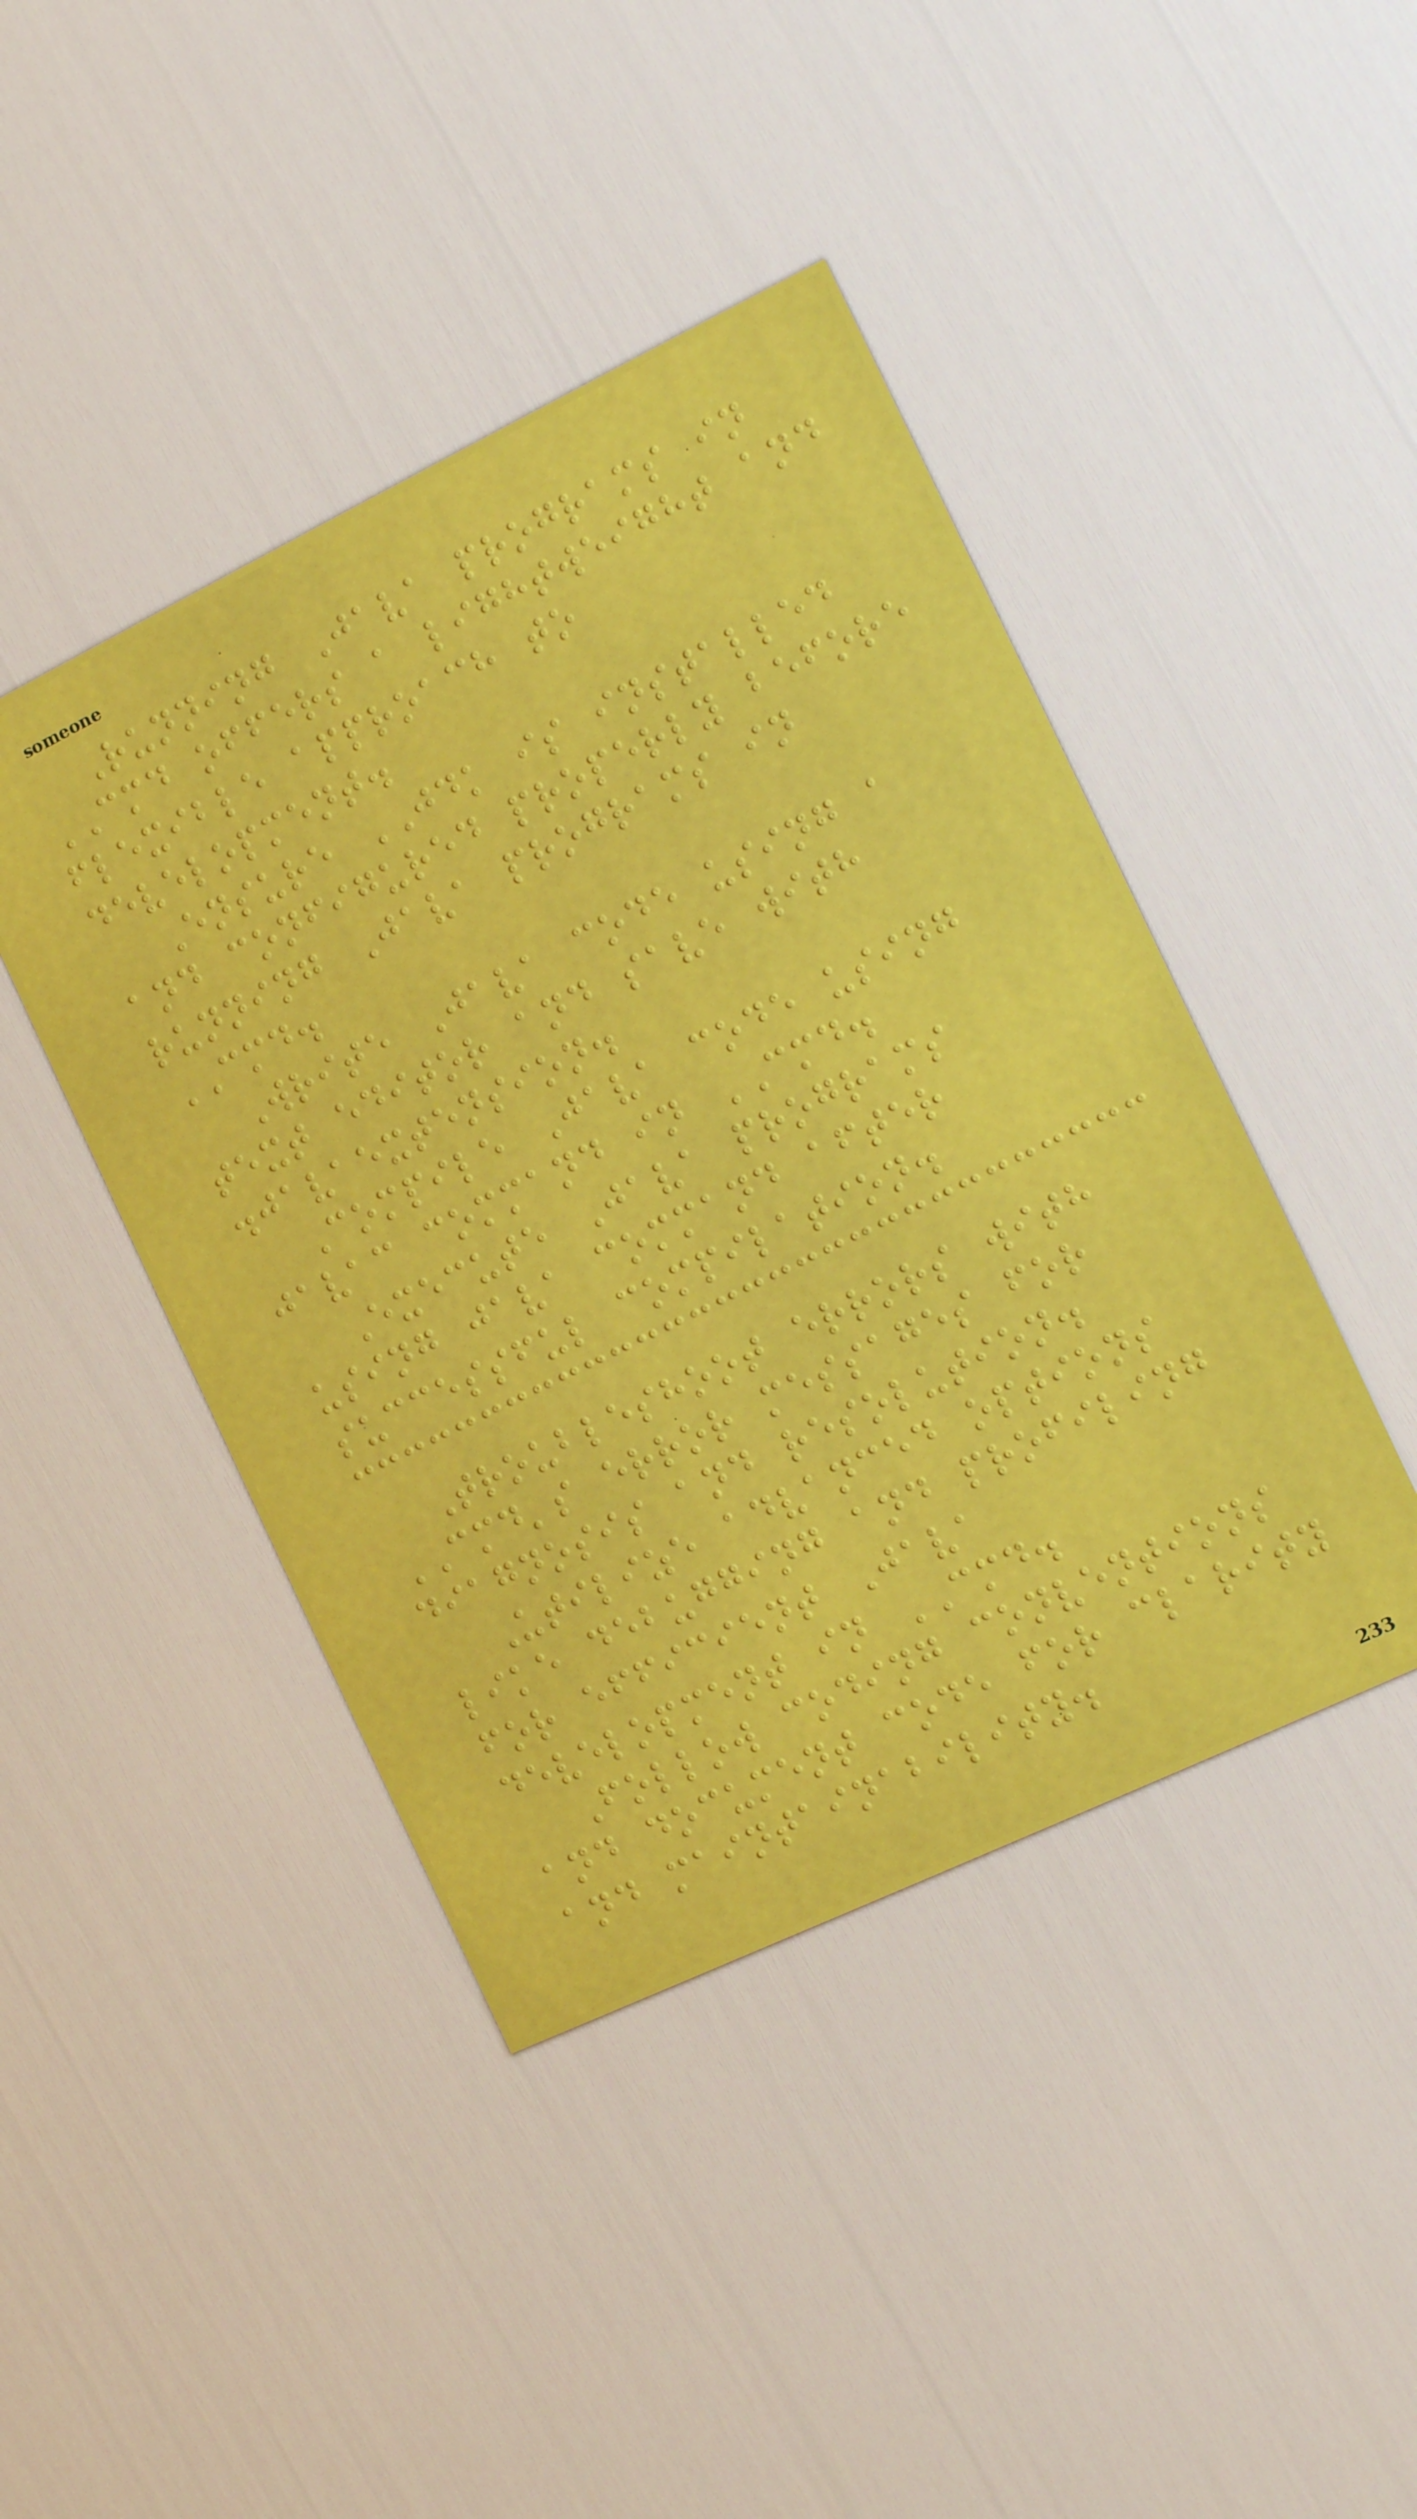Running Java programs in
CMD offers a lightweight and
flexible approach to
development.
Ensure JDK is installed
and configured properly before
running Java programs in
CMD.
Write Java code using a
text editor and save with
.javaextension.
Compile Java code using
javac command in CMD.
Execute Java programs
using java command after
successful compilation.
Troubleshoot errors with
CMD's error messages for
diagnosis and resolution.
Utilize advanced options
like debugging and profiling
for efficient Java
development in CMD.
Follow coding conventions
and document code for clarity
and maintainability.
